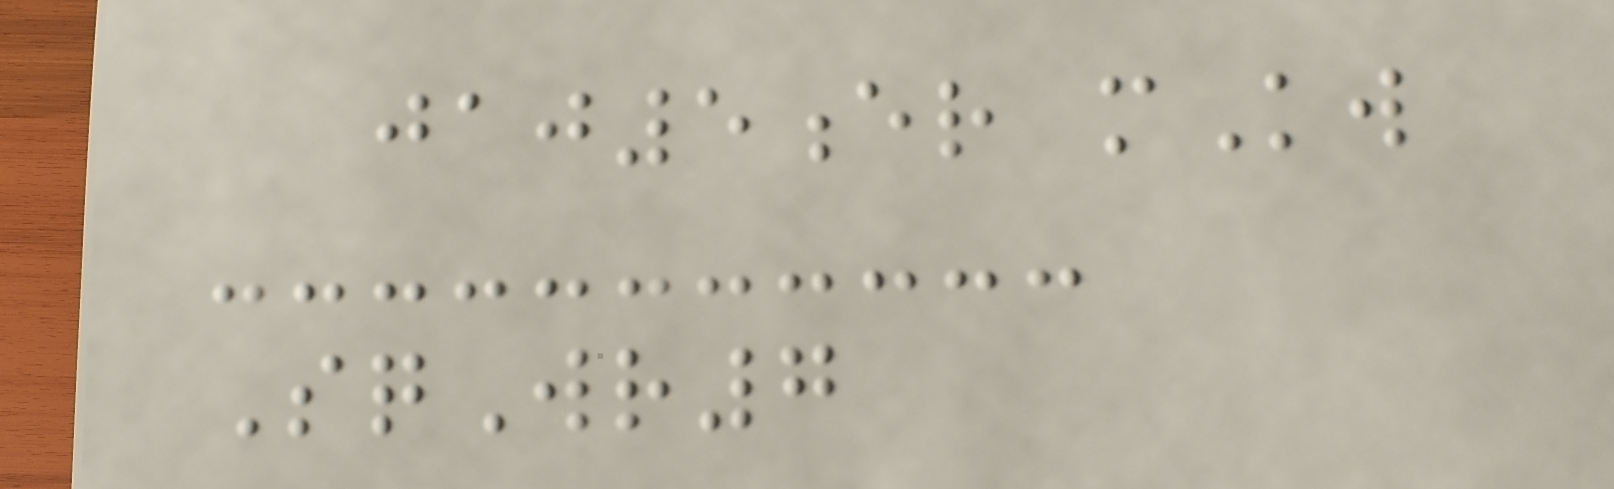jaj5er mKw
SqWr7
